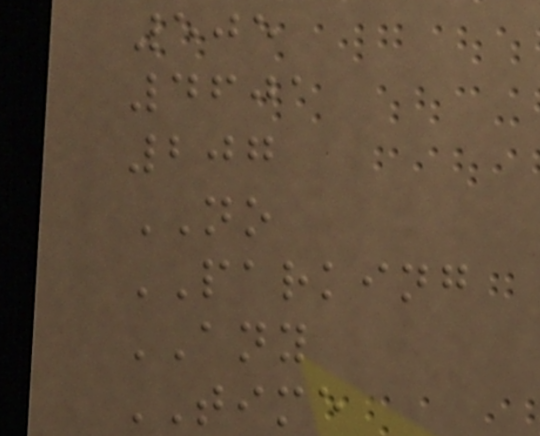505
4601
207
NO
PARKING
ANY
TIME
